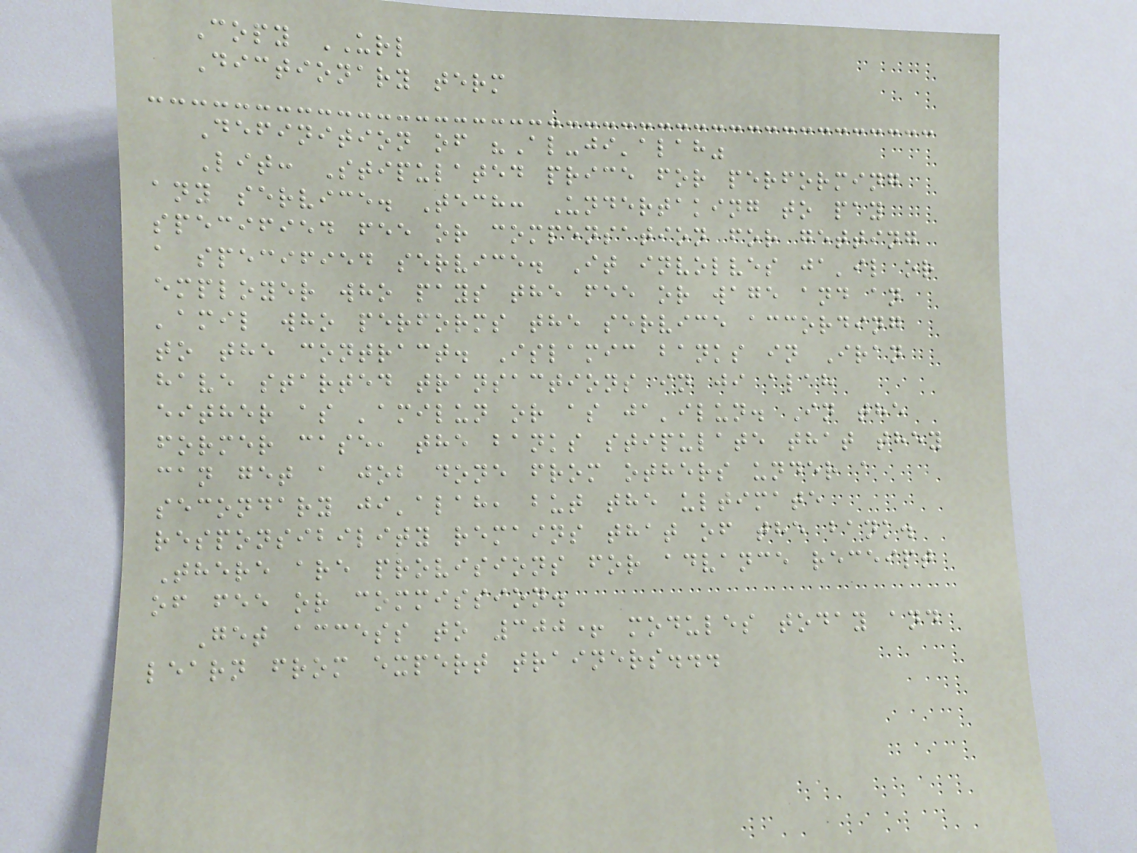Copy URL
Dictionary term
Definition of "Al-ji'alah"
Lit: Stipulated price for performing
any service. Tech: Undertaking to pay
specified fee or compensation for getting
a specified service. It involves ja'il or
employer who pays the fee or wage and an
'amil who performs the service according
to the contract. Islamic banks in Iran
have started transactions in ji alah
either as 'amilun or as ja'ilun. In the
former case, the banks stipulate that they
can get a job done from others under a
secondary ji'alah, but the ultimate
responsibility remains that of the bank.
There are provisions for advance receipt
of fee or commission.
Get access to 300+ modules today and
learn from expert trainers...
